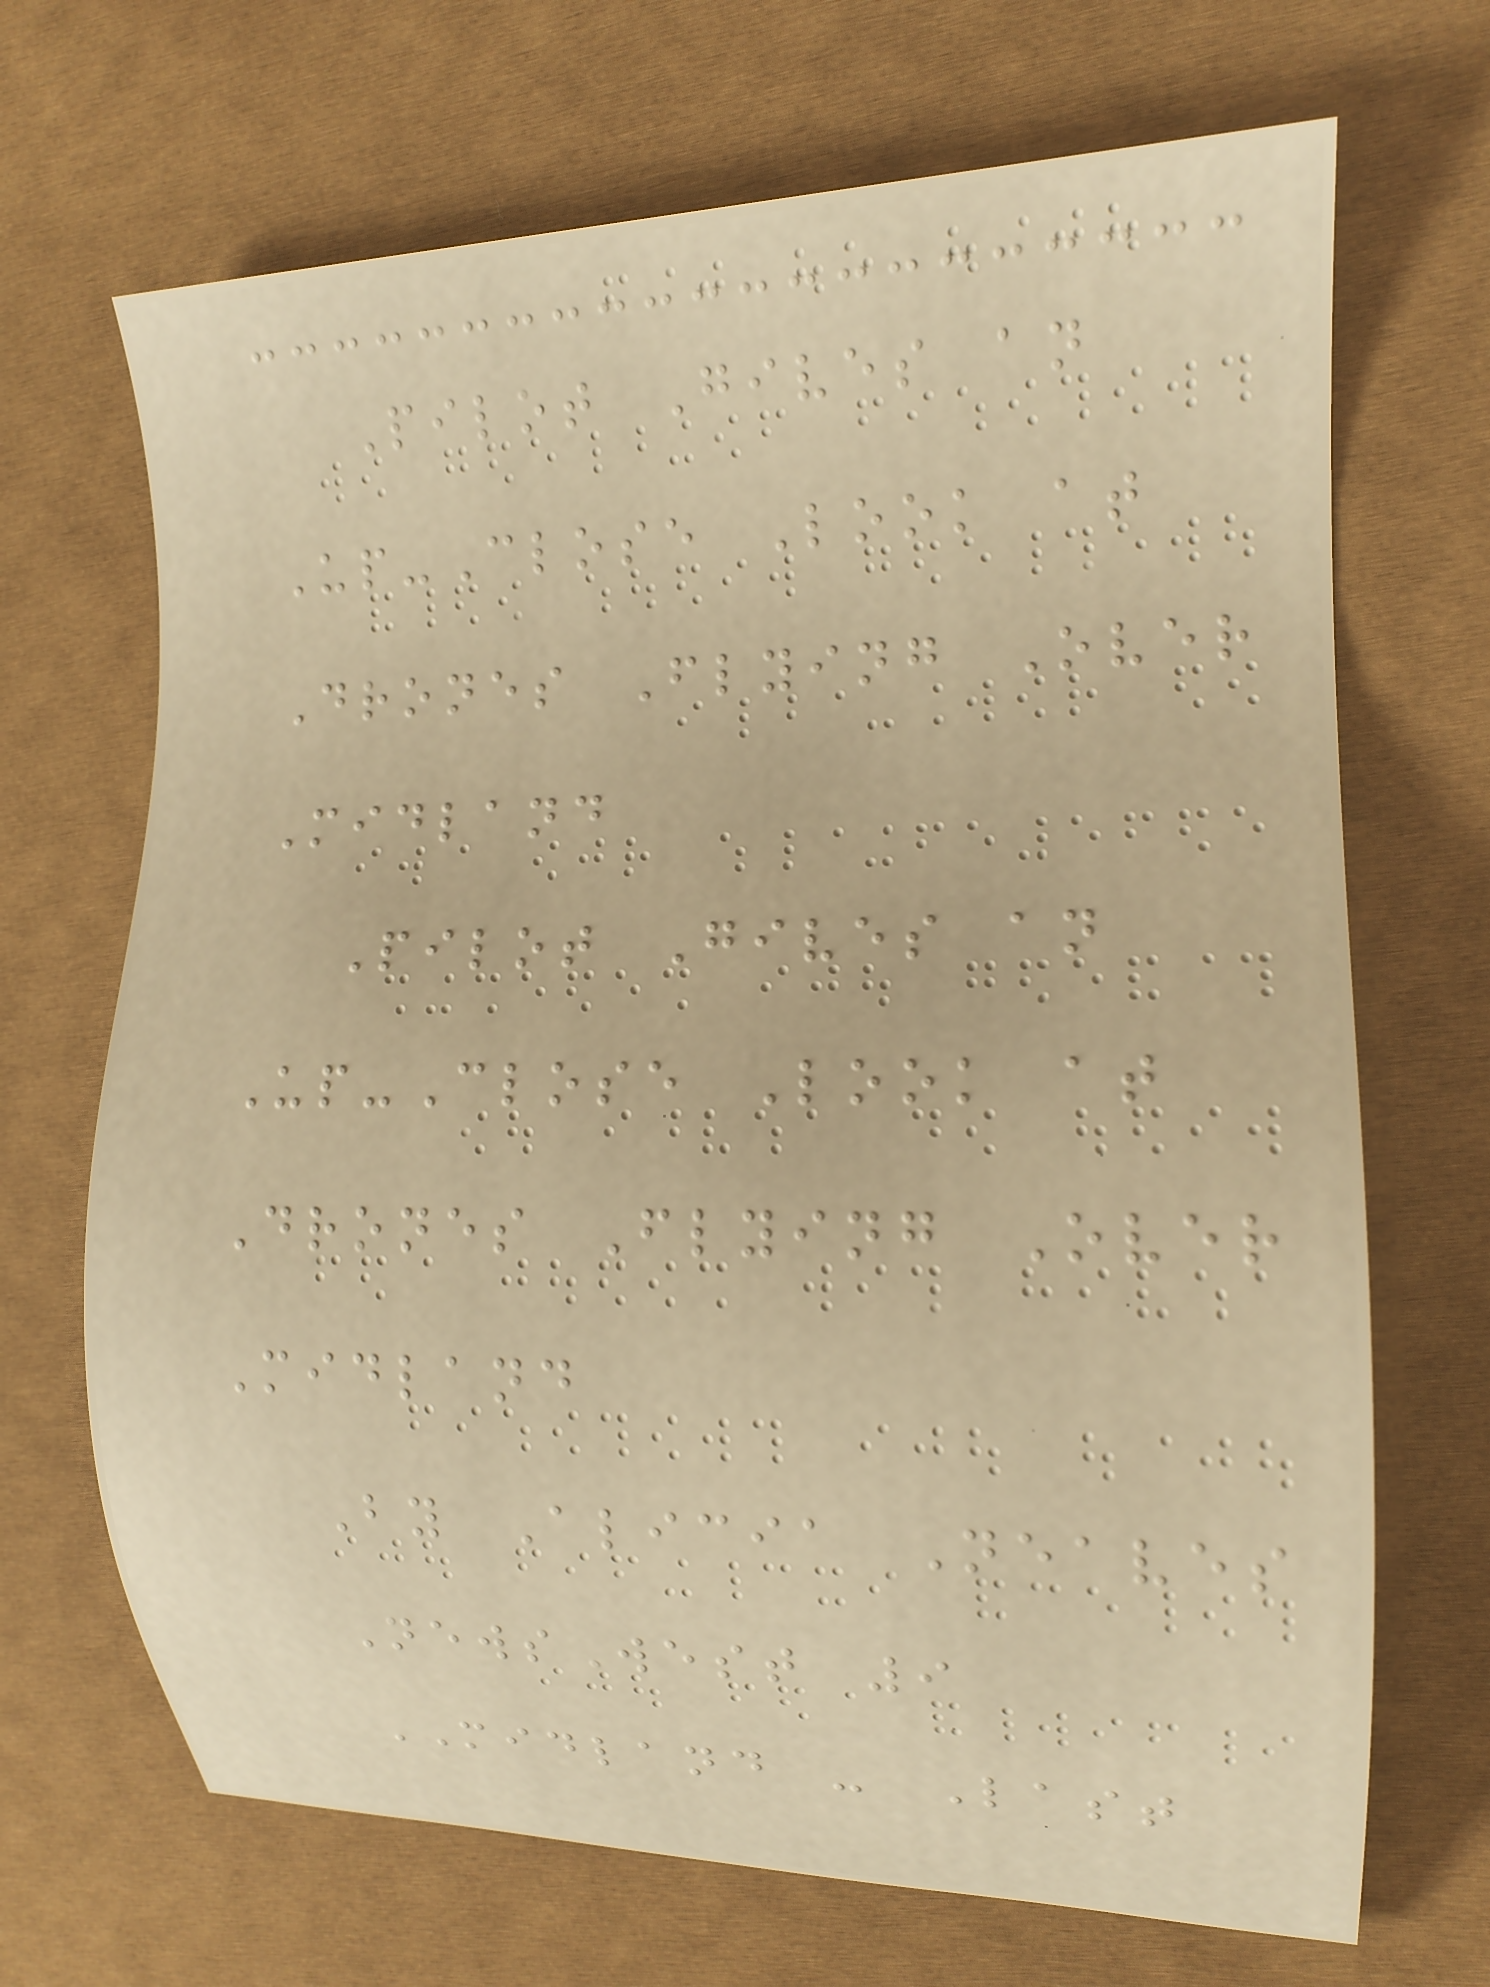Pilot Gives an
Up-Close Look at
Drones Flying Over
Midland
Pilot Gives an
Up-Close Look at
Drones Flying Over
Midland
By Alicia Neaves
NewsWest 9
MIDLAND - Last
